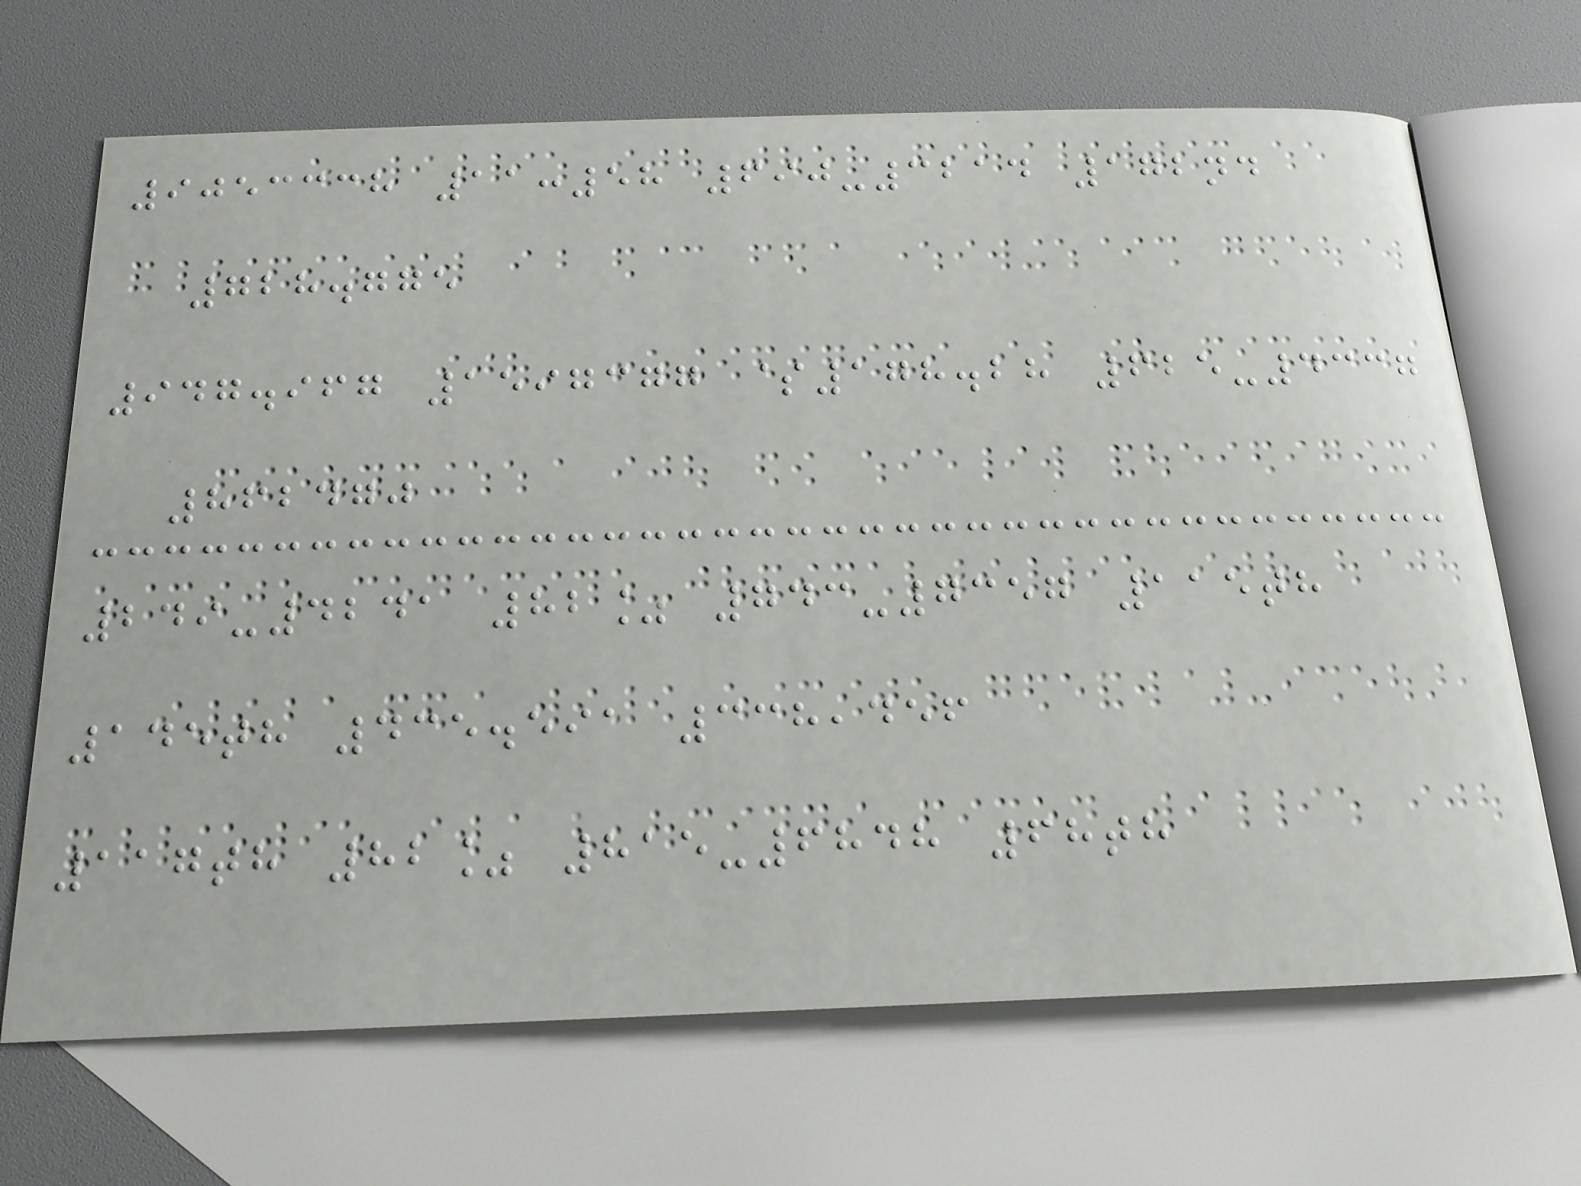9053338 11:58 690-3214 172nd
728.775
947.967 1597377 $178.28 625-4337
862470
249-4241 82% 743-7357 115th
145th 435.591 338,456
117th 82% 815-6848 68th
